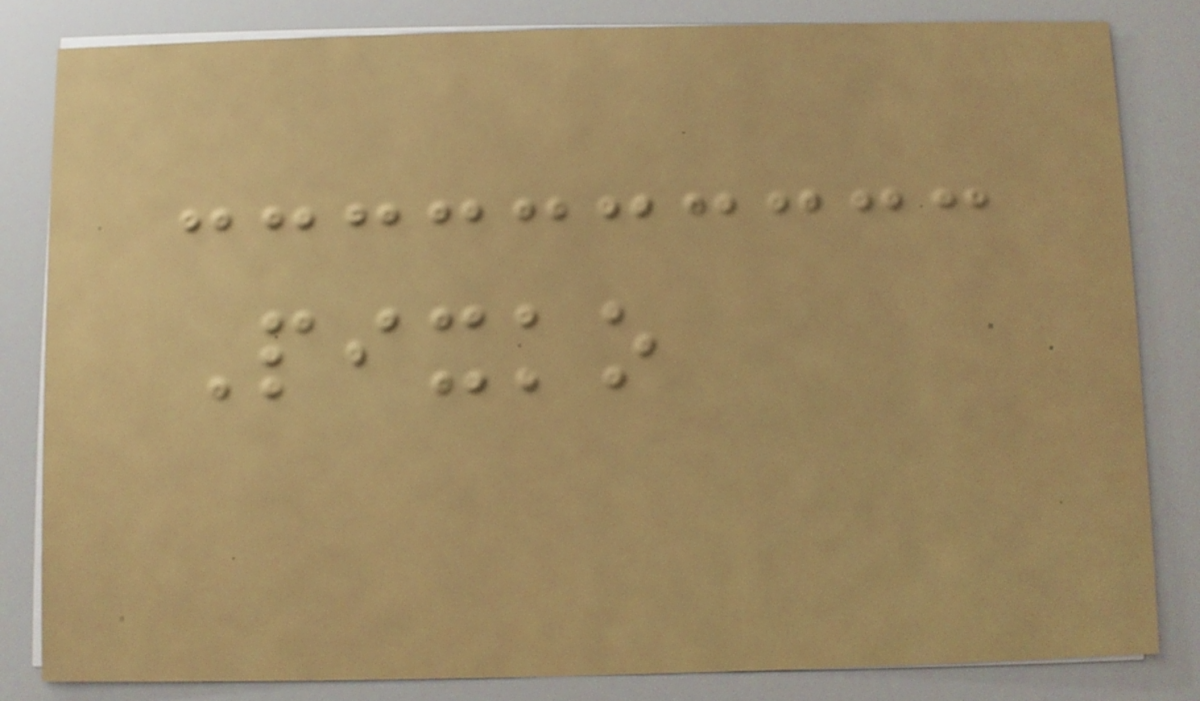Pixko
